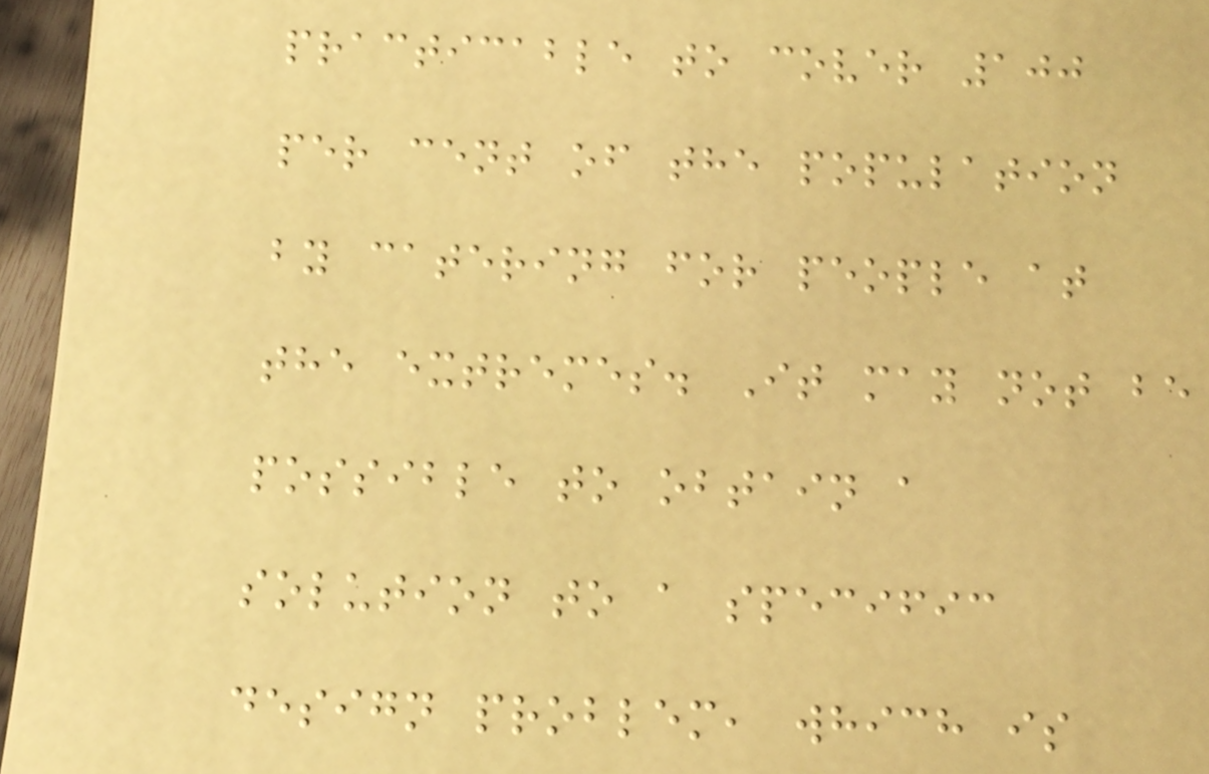practicable to cover 100
per cent of the population
by catering for people at
the extremes. It may not be
possible to obtain a
solution to a specific
design problem, which is
